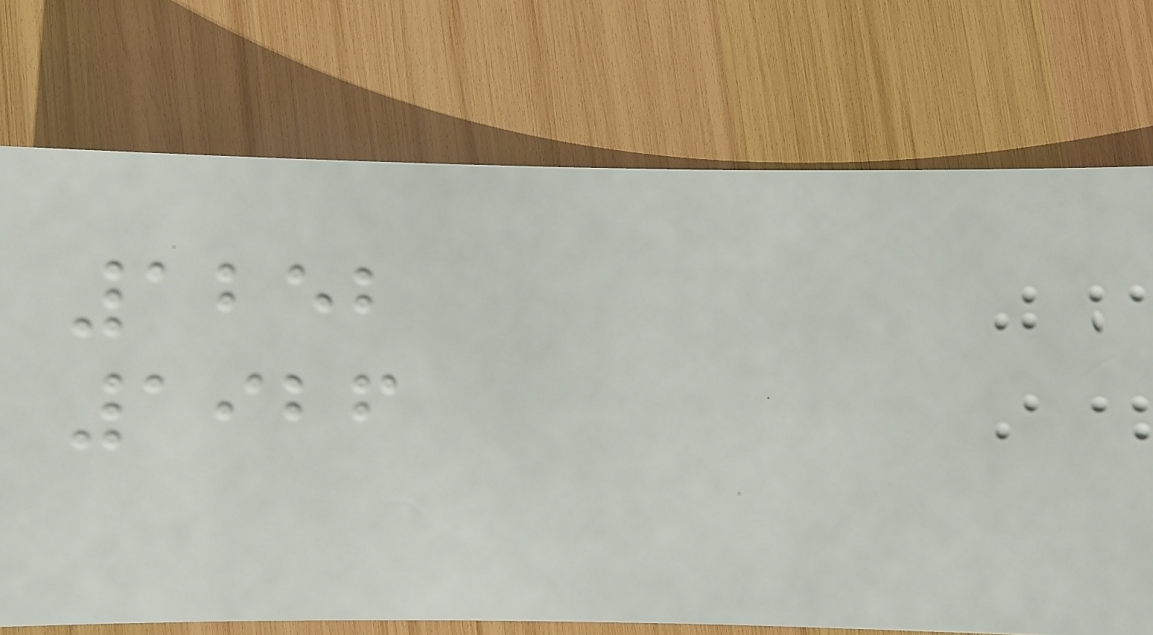1252
1926
